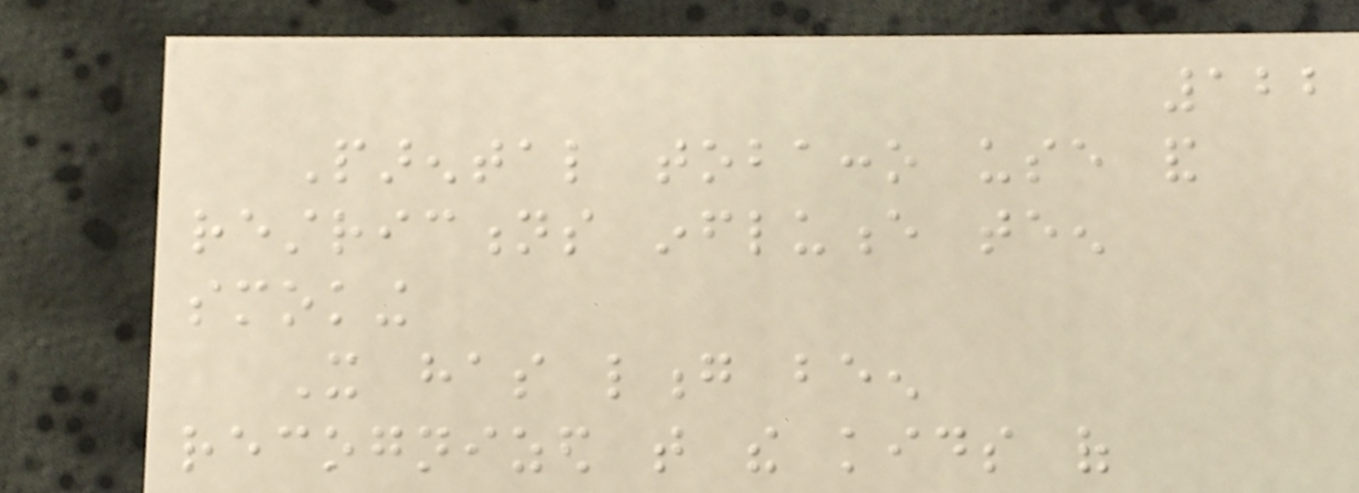122
Parental tobacco use and
restrictions influence teen
smoking
It has long been
recognized that the kids of
